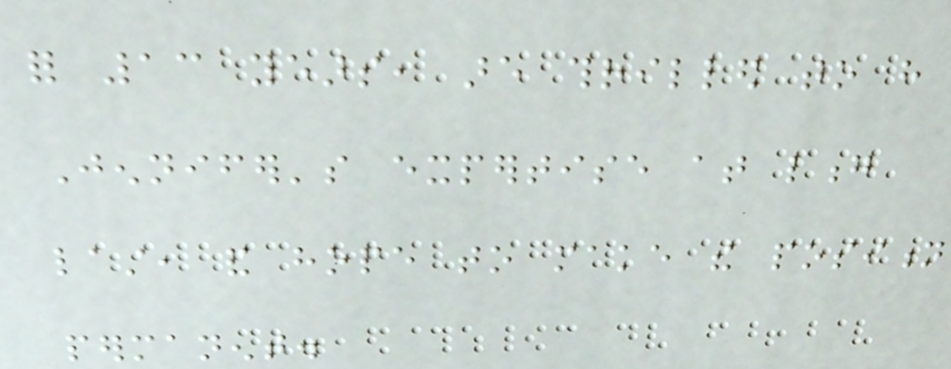for 13 years, are thrilled to have
Jennifer's expertise at long
last, and hope to make the position
permanent.
